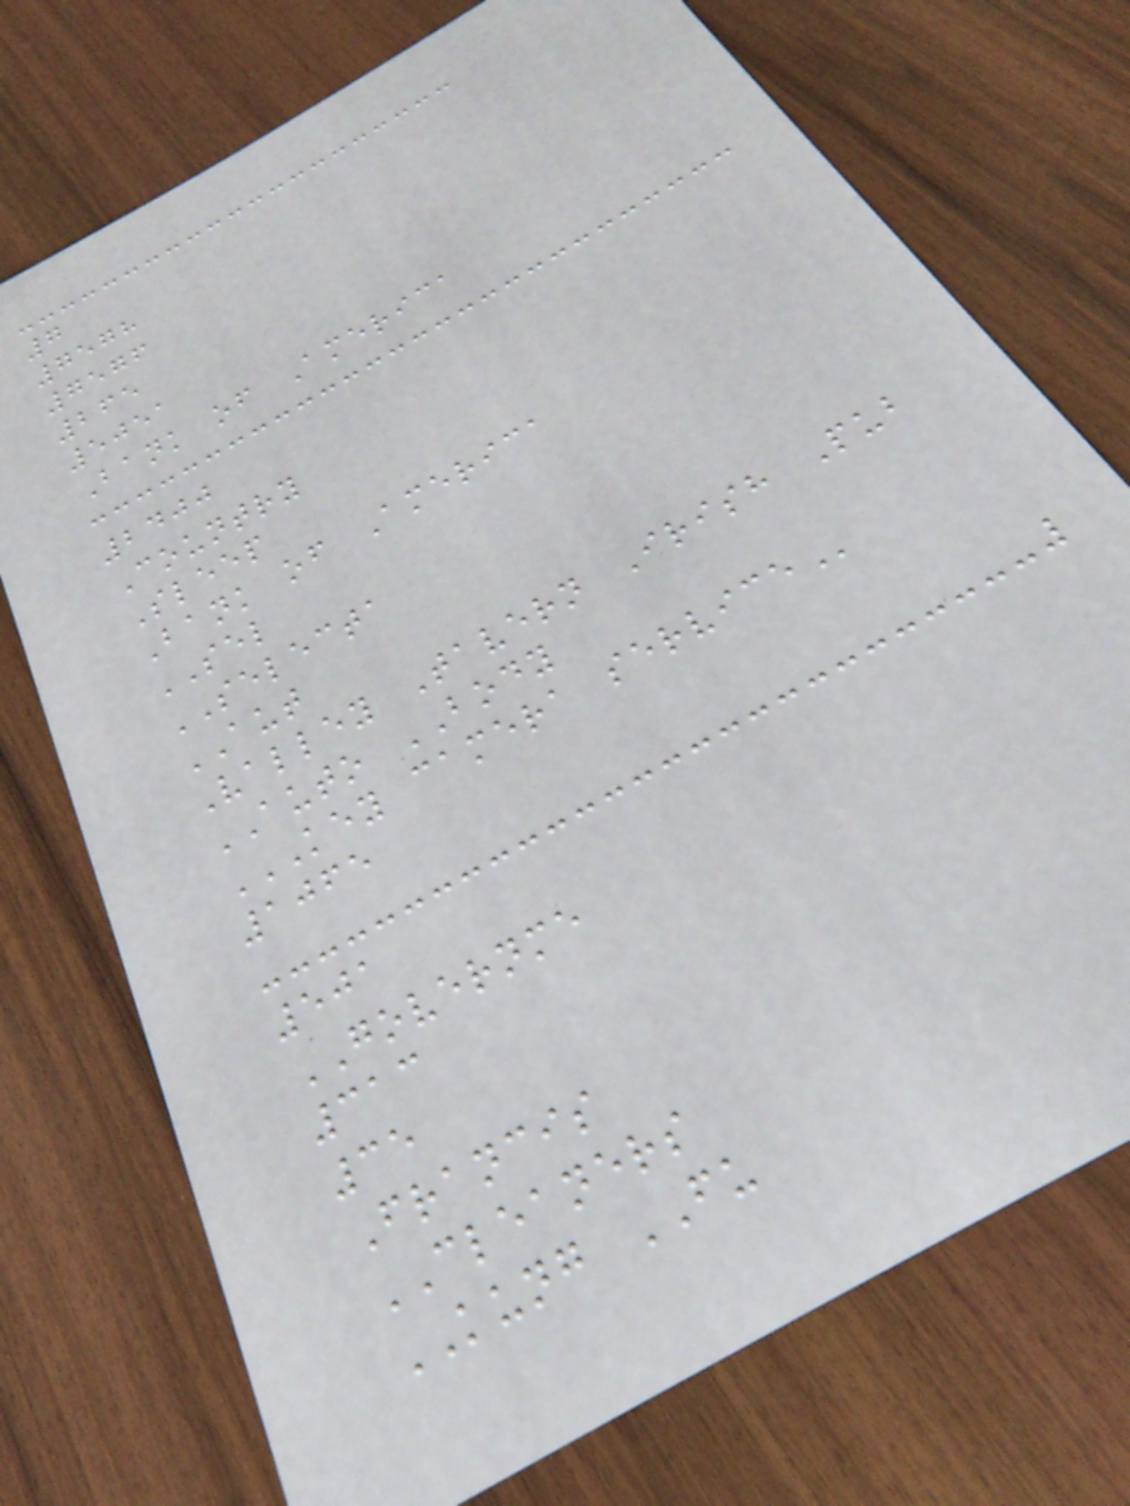7
7578
7576
265
5051
Bank of America
2400
Country
Sleep
Bank of America
SEL
SELECTA
AUT
Valley Tavern Irish Pub
AUTO BODY
KEY CAMERA SERVICE
1065
501
GOVERNME
313
35
Francis
CLEANERS
KUNG FU
